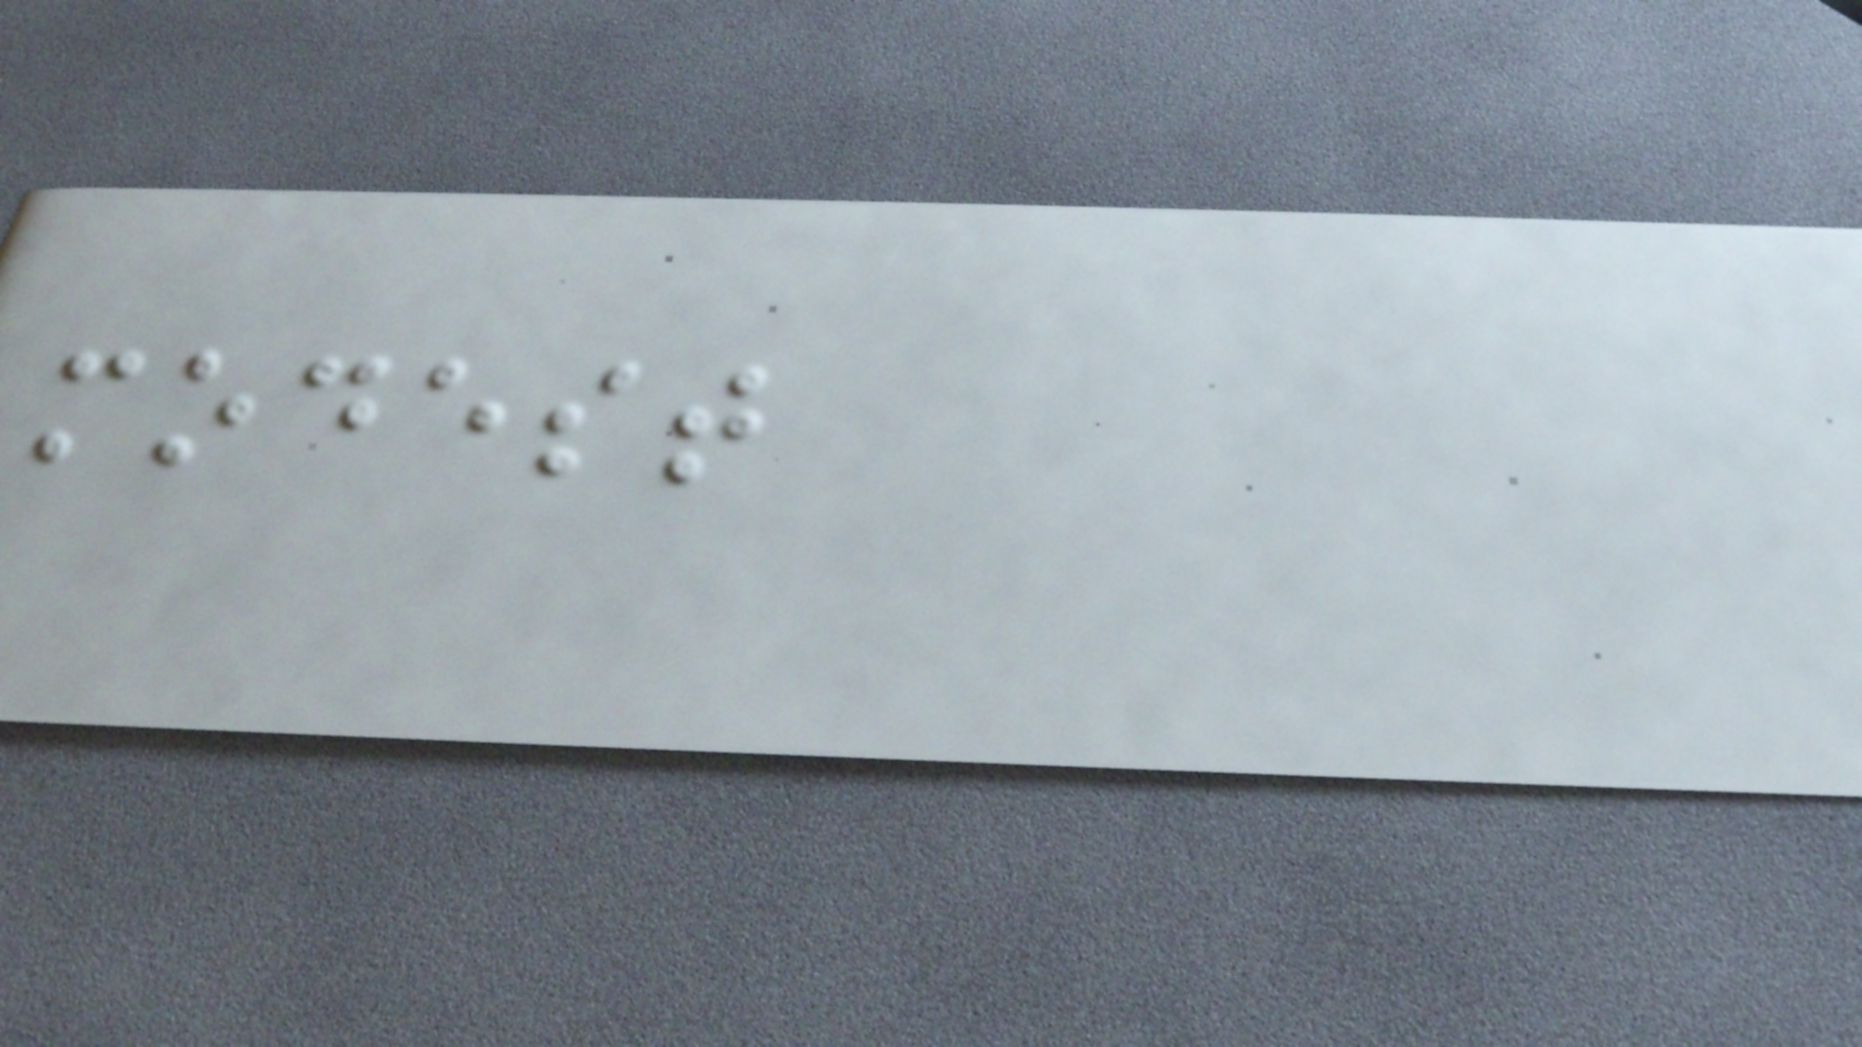modest
